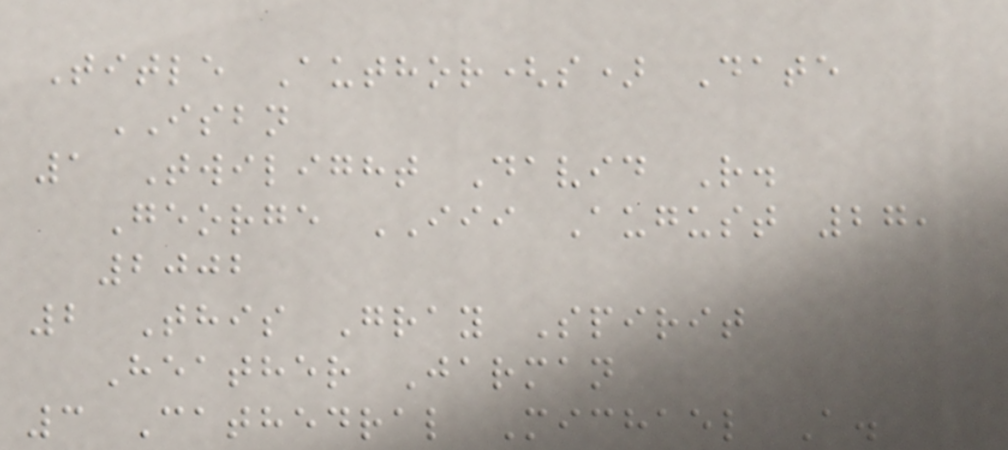Title Author(s) Date
ISBN
1 Twilight David R.
George III August 27,
2002
2 This Gray Spirit
Heather Jarman
3 Cathedral Michael A.
